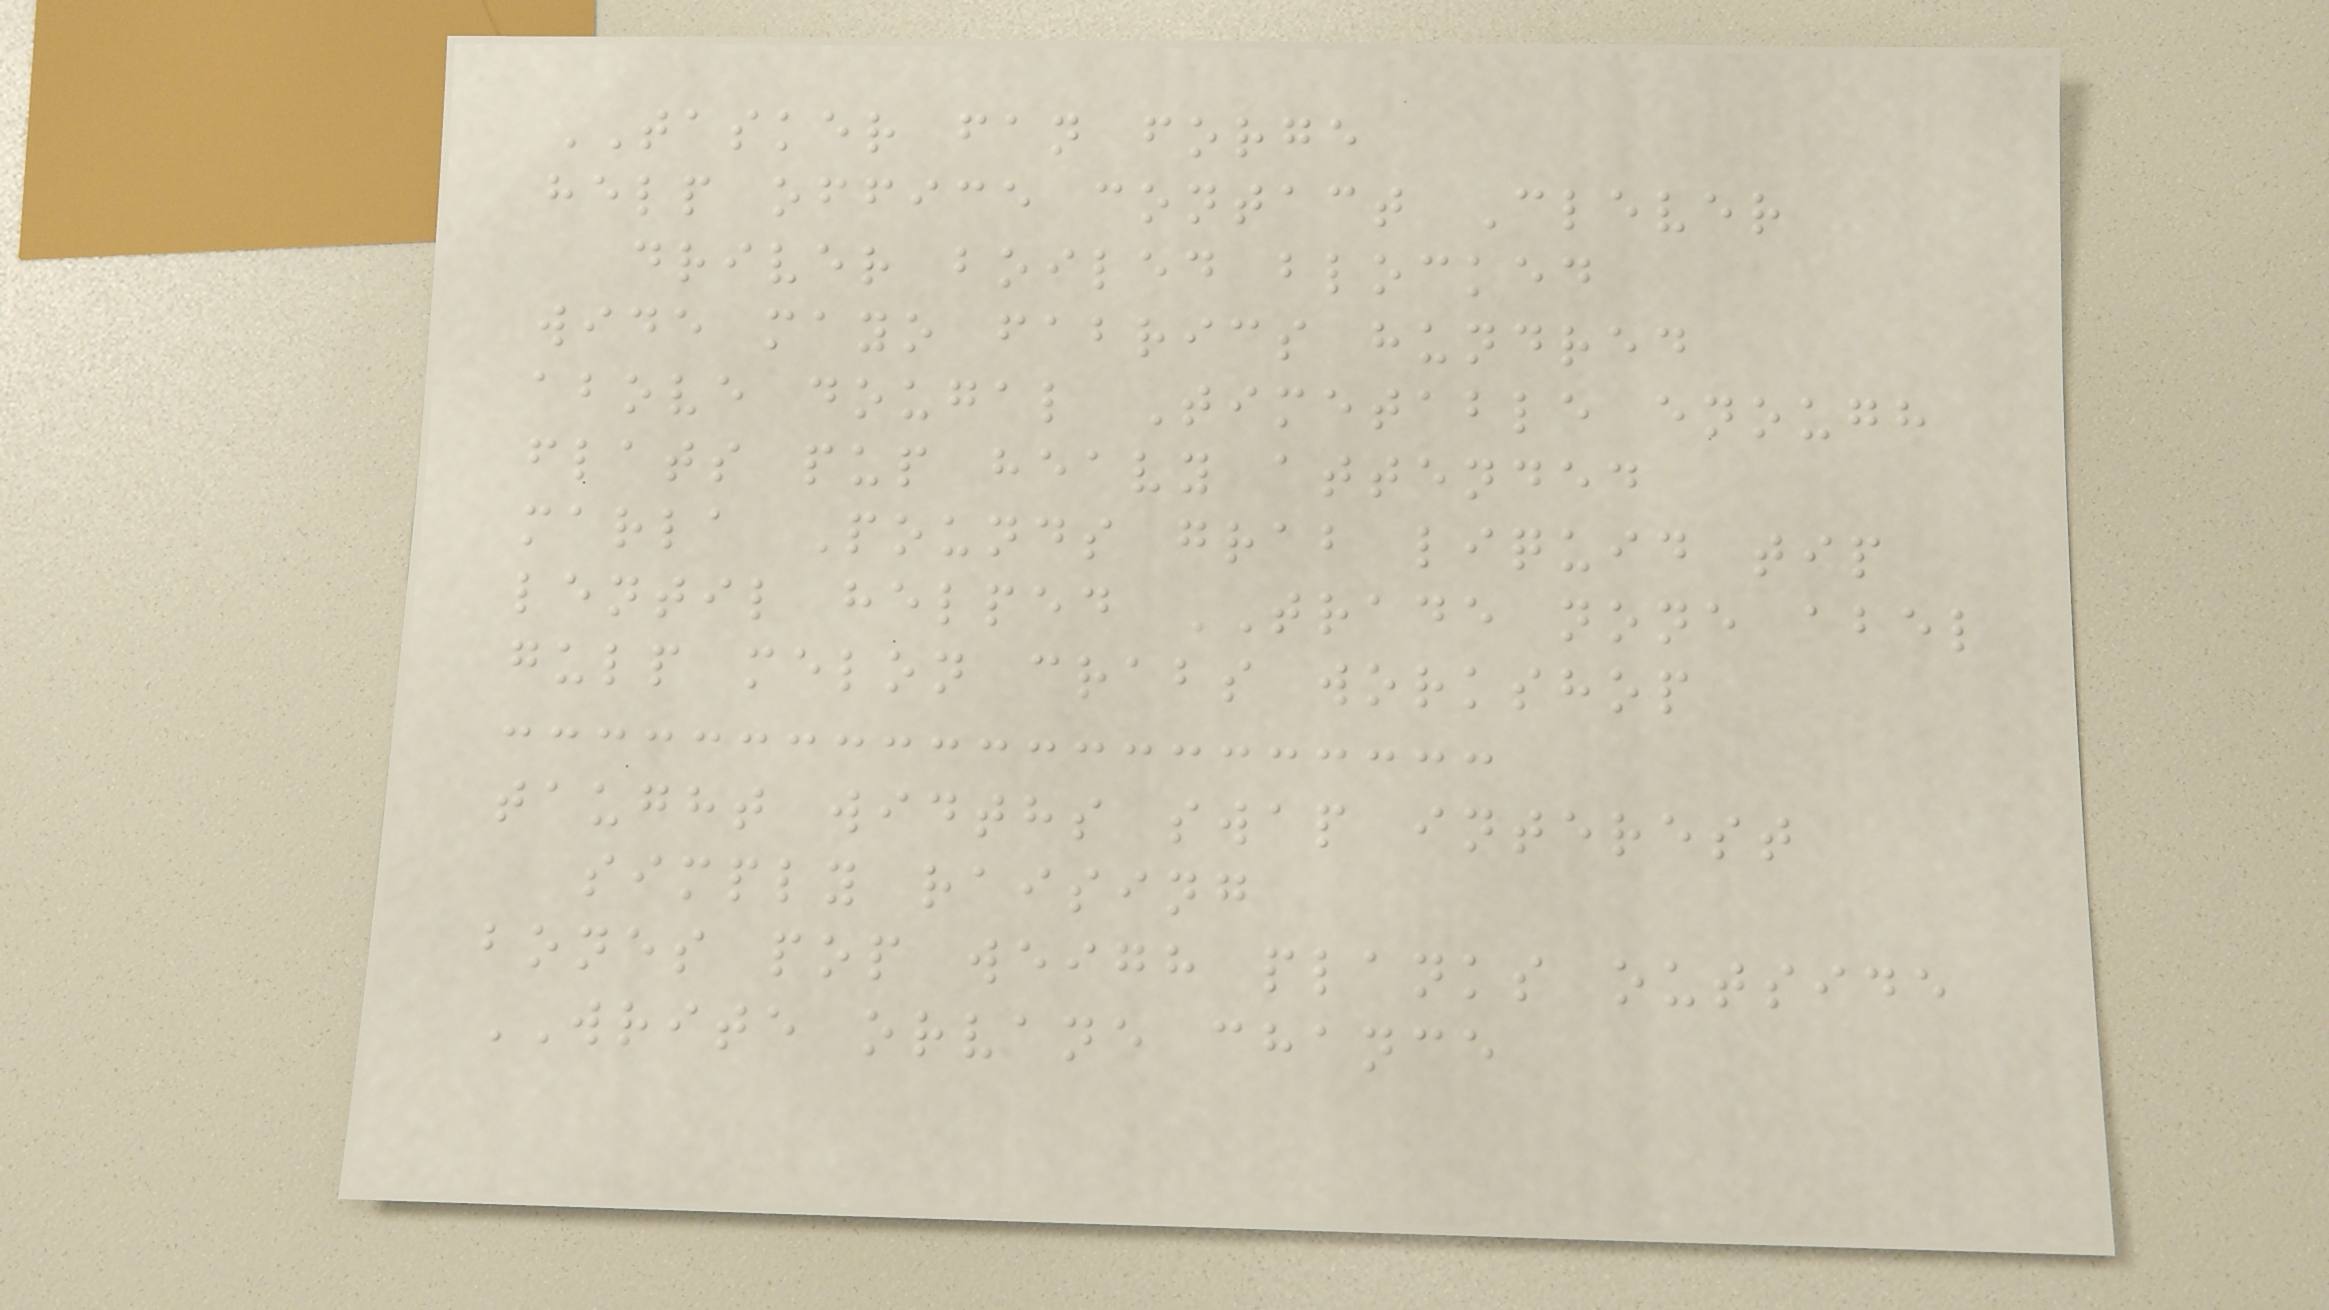TASKER fan forge
help office contact Clever
driver boiled blocked
wide mayo fabrics hundred
above dougal Timetable enough
flats pup heavy attended
marla Pounds grab liquid tip
lentil helped TRADE none abel
gulp melon crabs workshop
taught widths swap interest
simply raising
bones pop weigh planks outside
WRITE orvane chance
